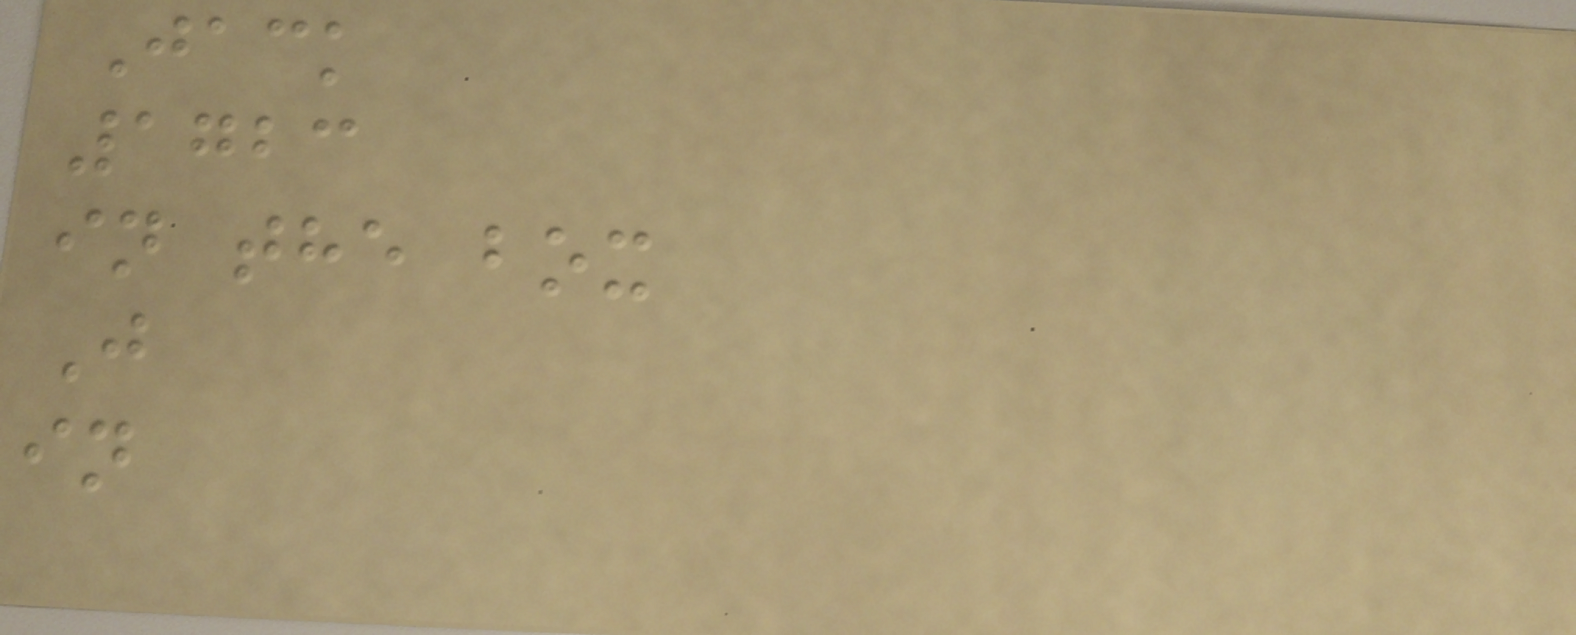Jack
1723
in the box
J
in
